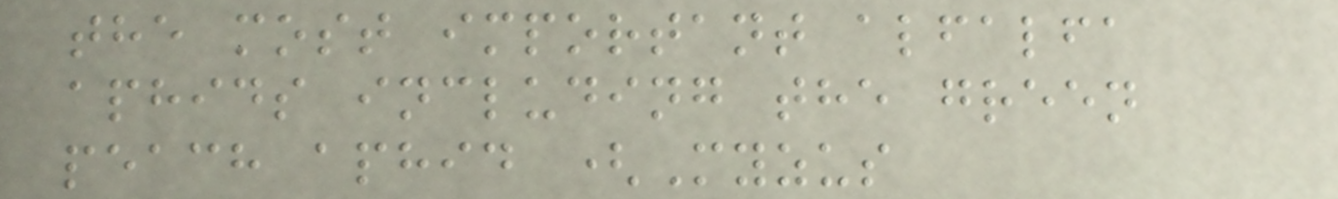the most important alfalfa
aphids including the green
peach aphid (Myzus
